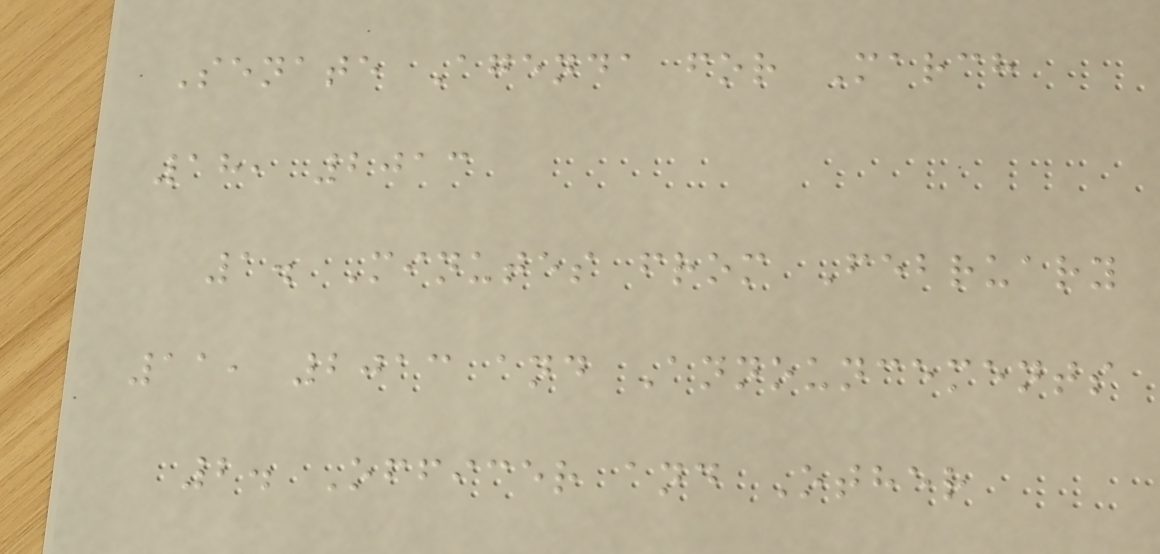Senate Agenda for March
18, 2013
1. Minutes from February
11, 2013 and Announcements
2. Officer and Other
